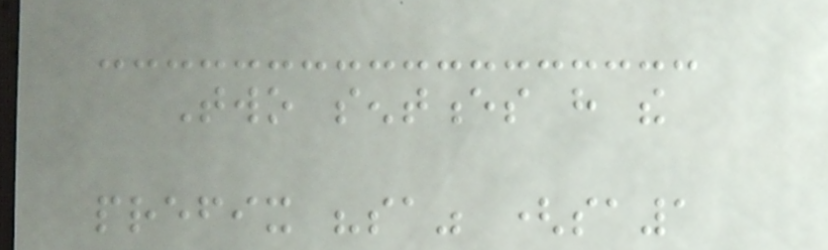Two sentences have the
prefix "sa" (sa1
